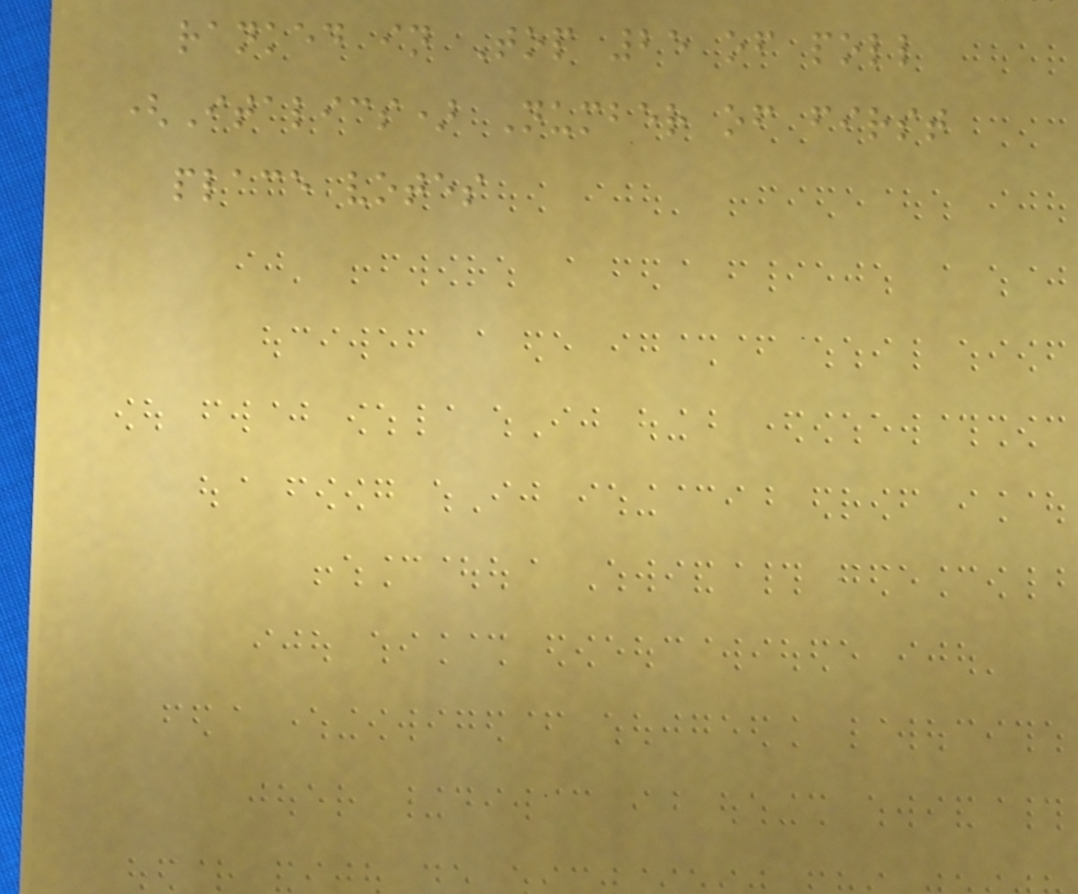ranked in Top 25 of poll
(Italics) Number of first
place votes
